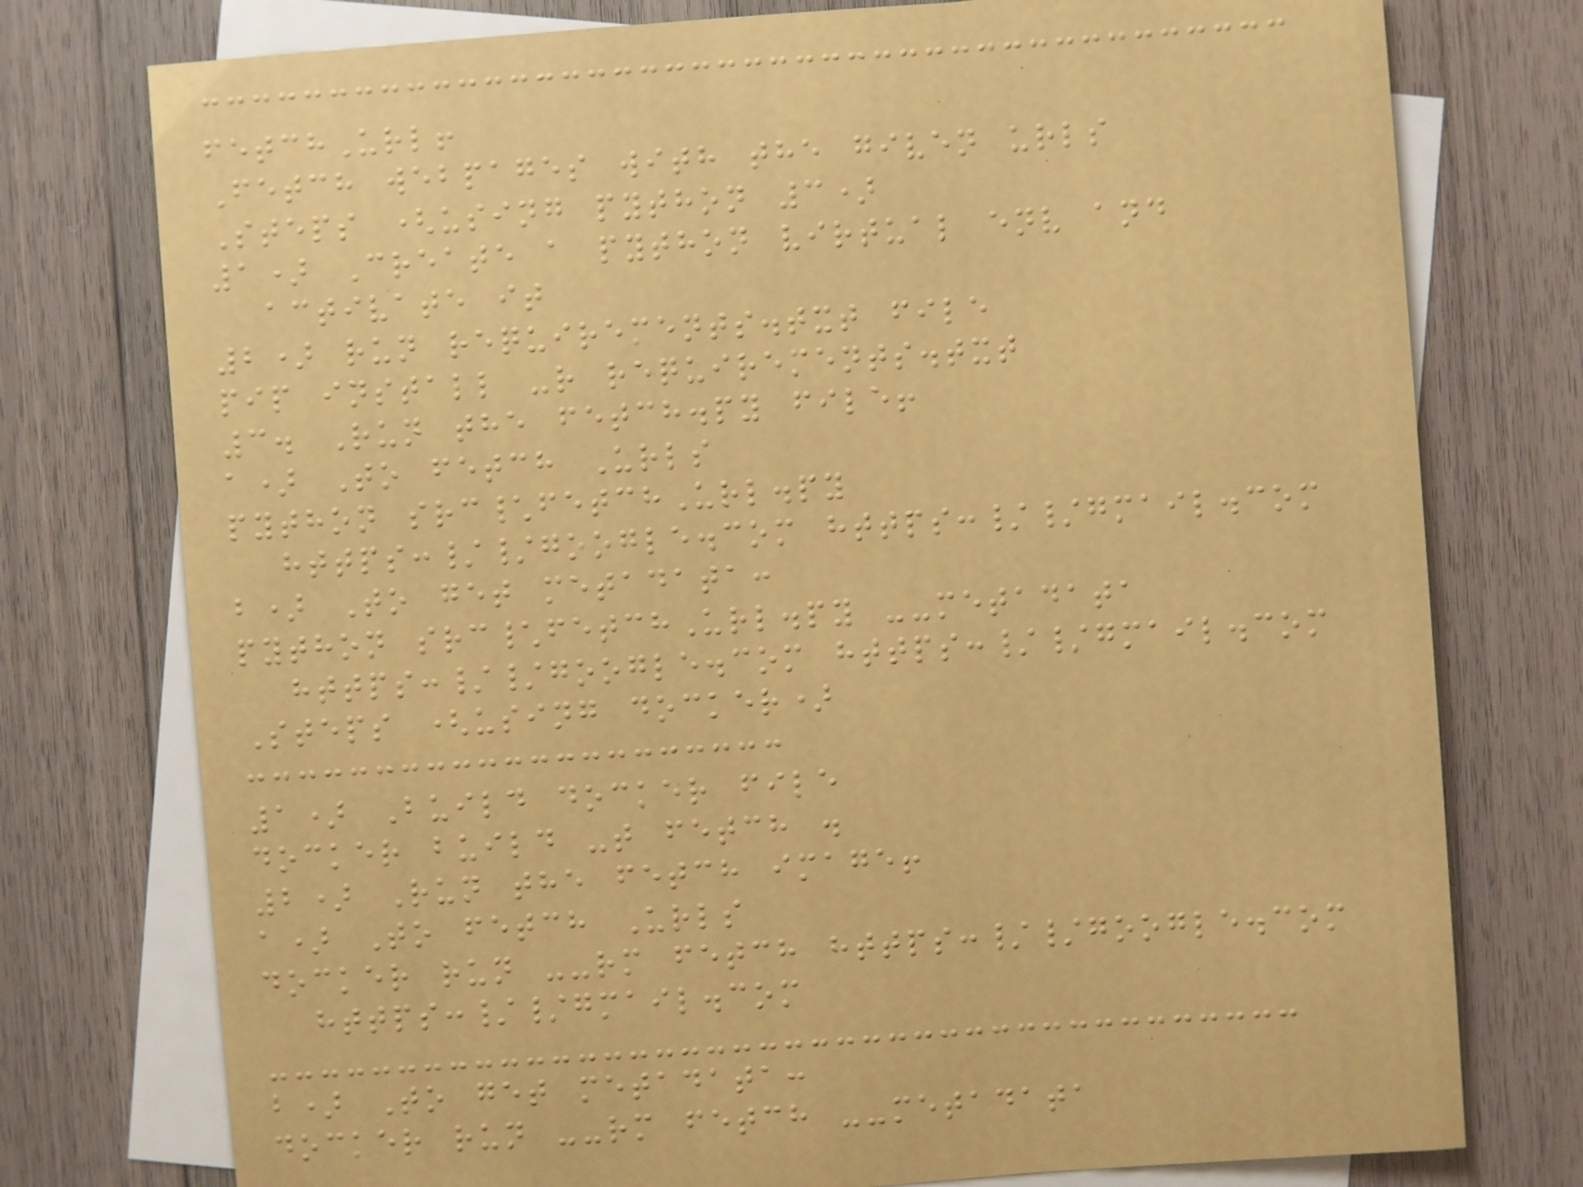fetchUrl!
Fetch webpages with the given urls
Steps (using python 3)
1) Create a python virtual env and
activate it
2) run requirements.txt file
pip install -r requirements.txt
3. Run the fetch.py file!
a) To fetch Urls
python src\fetchUrl.py
https://google.com https://gmail.com
b) To get metadata:
python src\fetchUrl.py --metadata
https://google.com https://gmail.com
Steps (using docker)
1) Build docker file
docker build -t fetch .
2) Run the fetch image!
a) To fetch Urls
docker run --rm fetch https://google.com
https://gmail.com
b) To get metadata:
docker run --rm fetch --metadata
